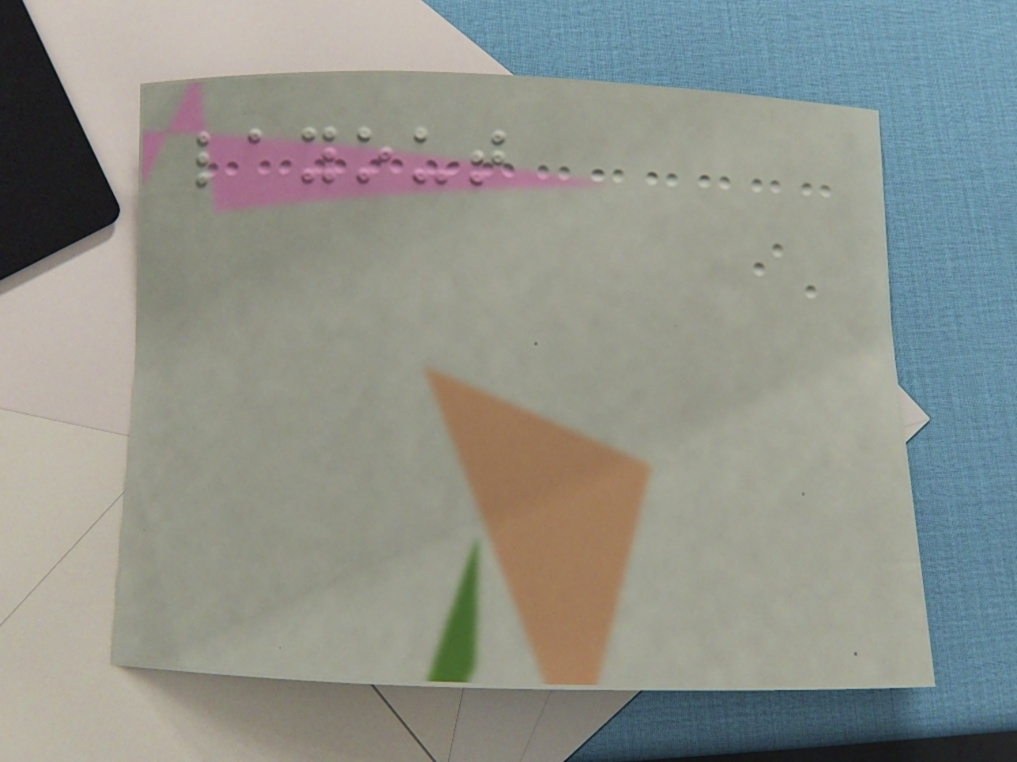layout
